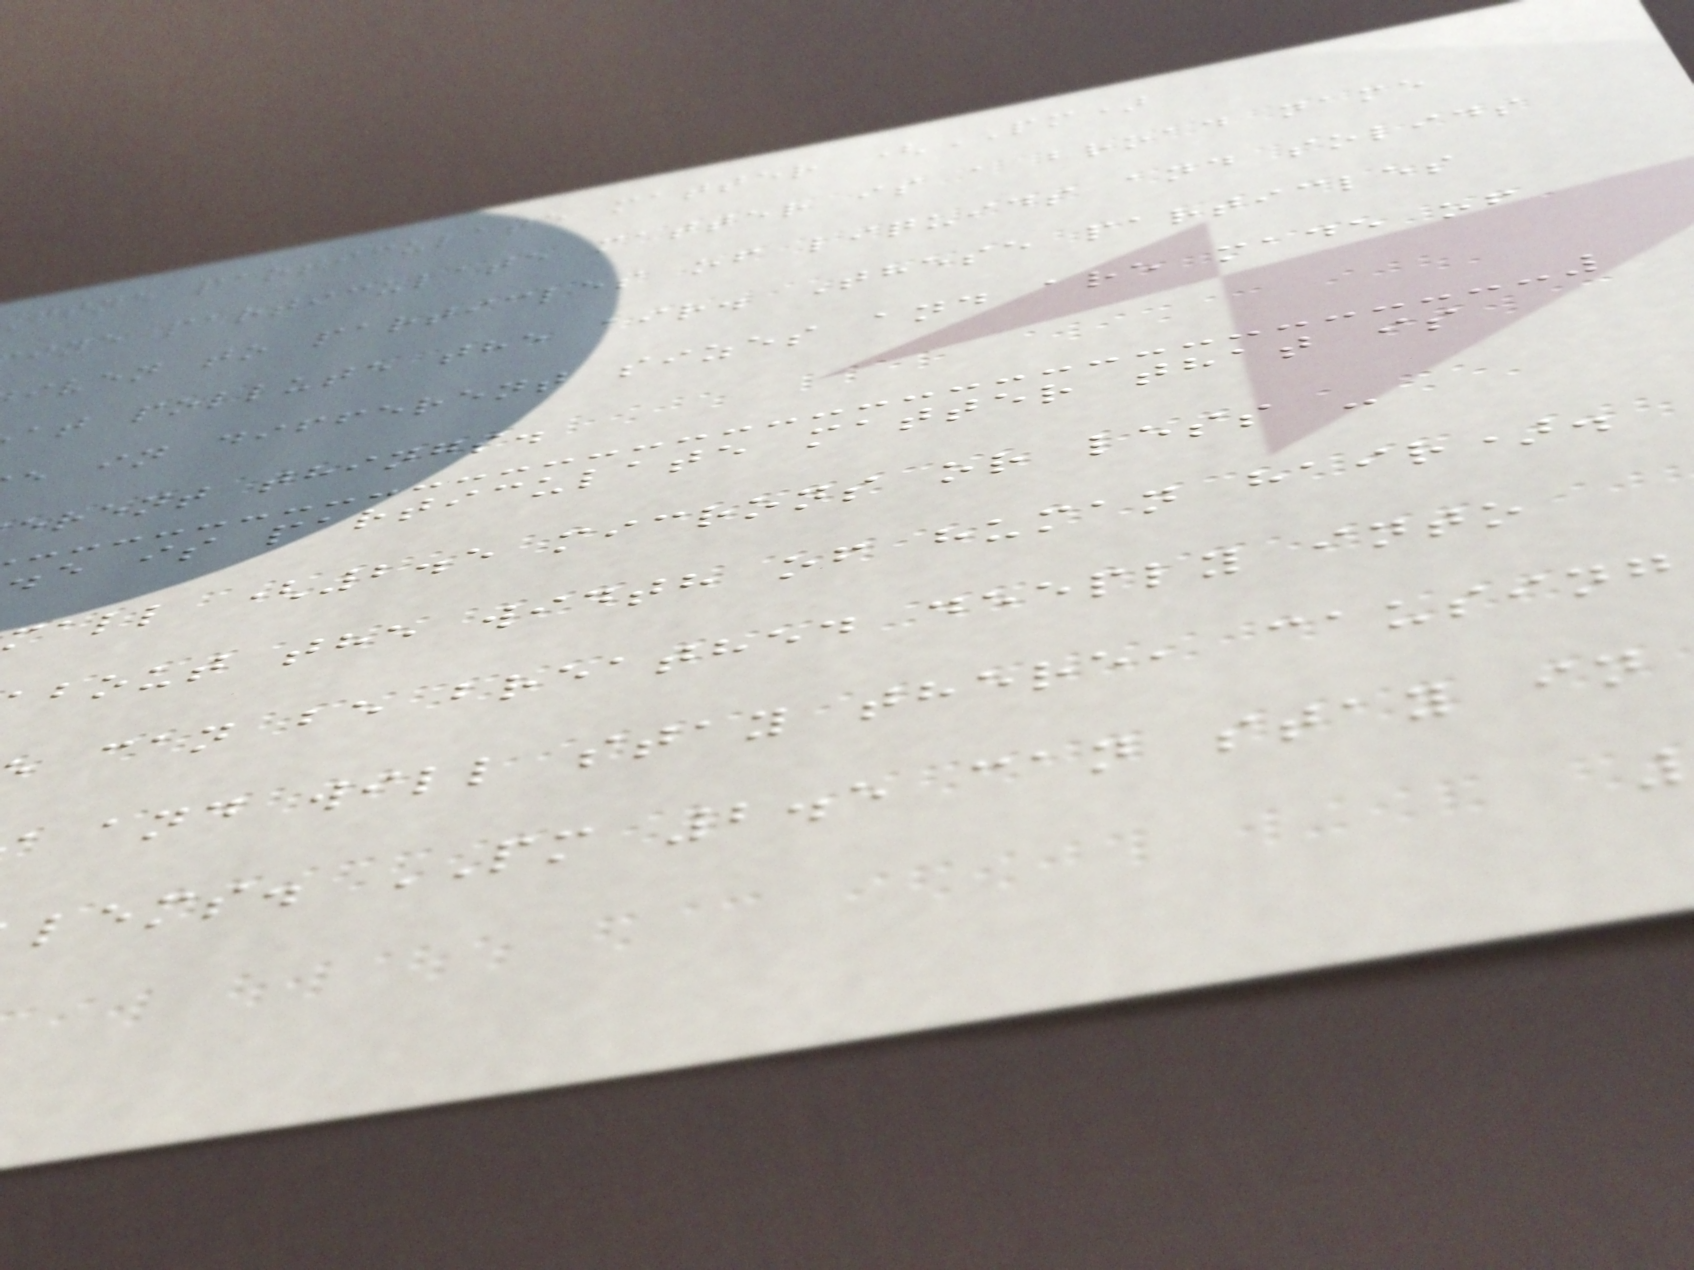fine particulate matter (PM)
ine particulate matter is a broad name
iven to particles of liquids and solids
at pollute the air. These particles
e in different sizes and are made of
erent things.
.e is particulate matter that is
mall (2.5 microns or less -
bout the width of human hair).
can be breathed deeply into
and will stay there, causing
lems. PM 2.5 can stay in
